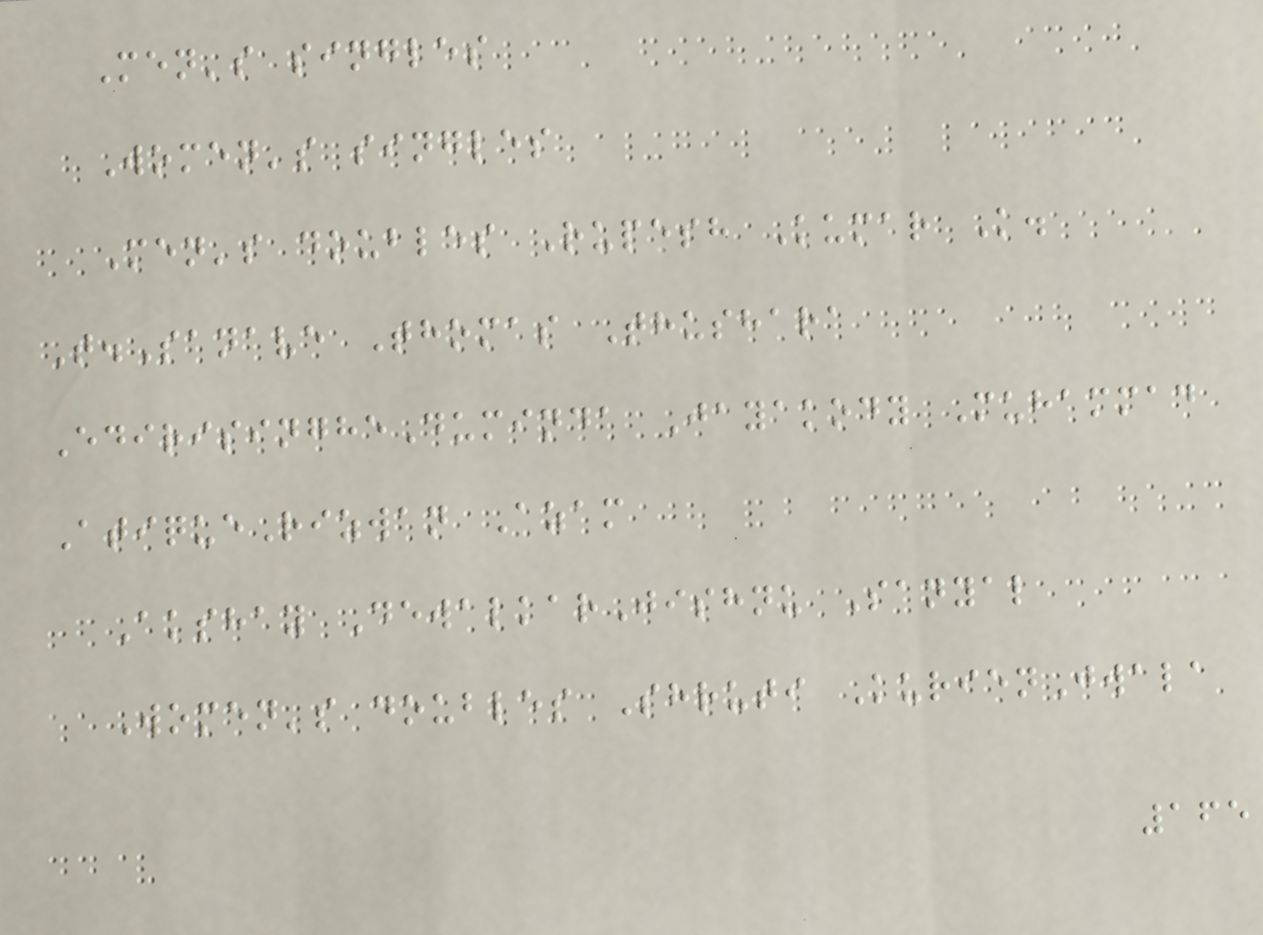Men's singles
Women's singles
Men's doubles Rupesh Kumar K.
T.Sanave Thomas Thushara
EdirisingheDuminda Jayakody Muhammad
AtiqueRizwan Azam
Akshay DewalkarJishnu Sanyal
Women's doubles Shruti KurienJwala
165
